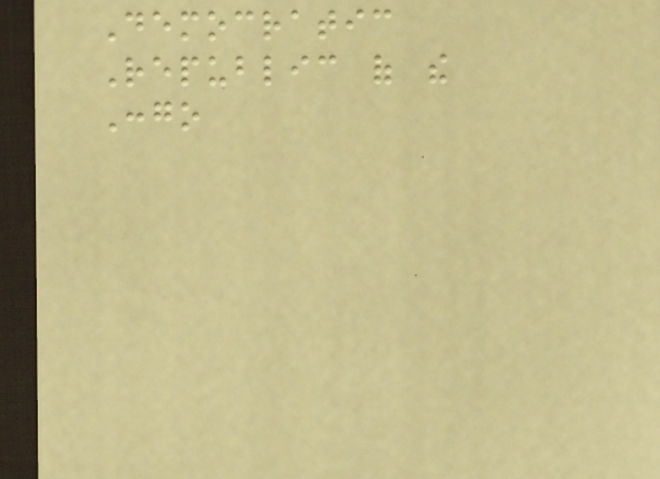Democratic
Republic of the
Congo
